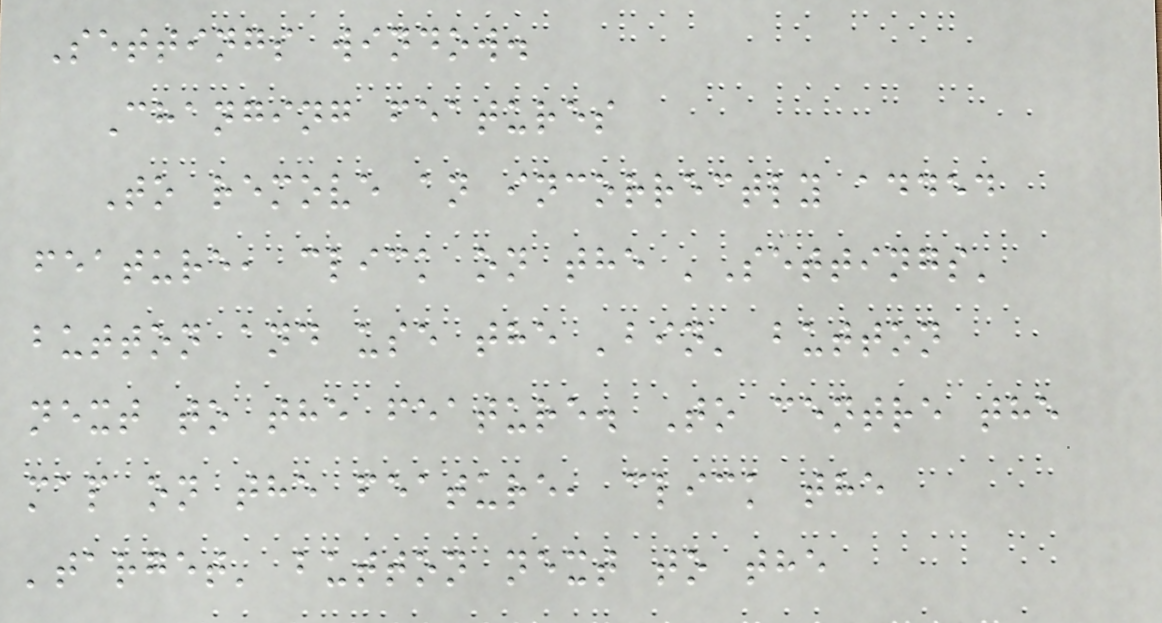Settings window.
Changing features
To remove an incorrectly added
feature, click on the 'Settings'
button and use the 'bin' button
next to the feature. To centre the
map on the feature, click the
'target' button next to the
